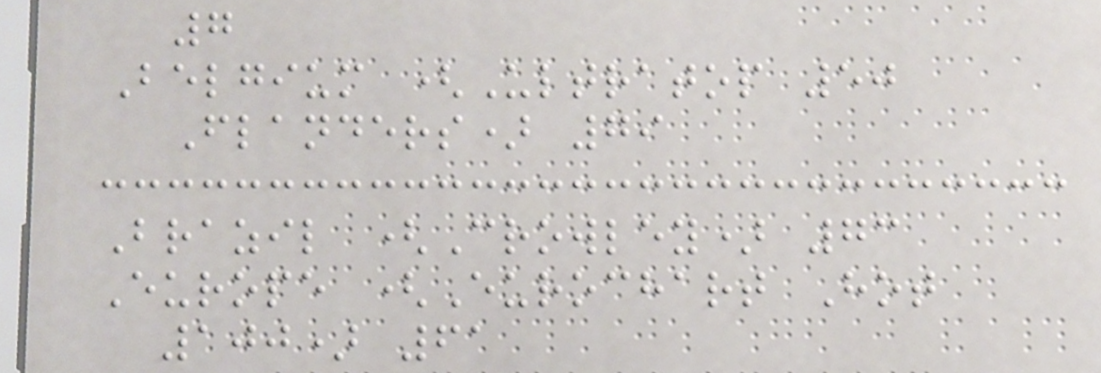7
Belgium (Ultratop 50
Flanders) 79
Brazil (Crowley) 73
Europe (Eurochart Hot
100) 61
